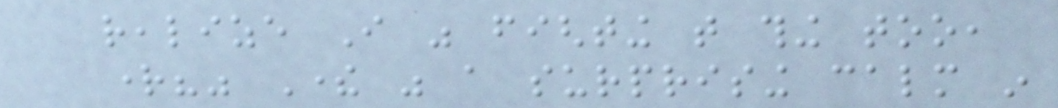realize I was fighting that thing too,
right?" There was a surprising calm in
